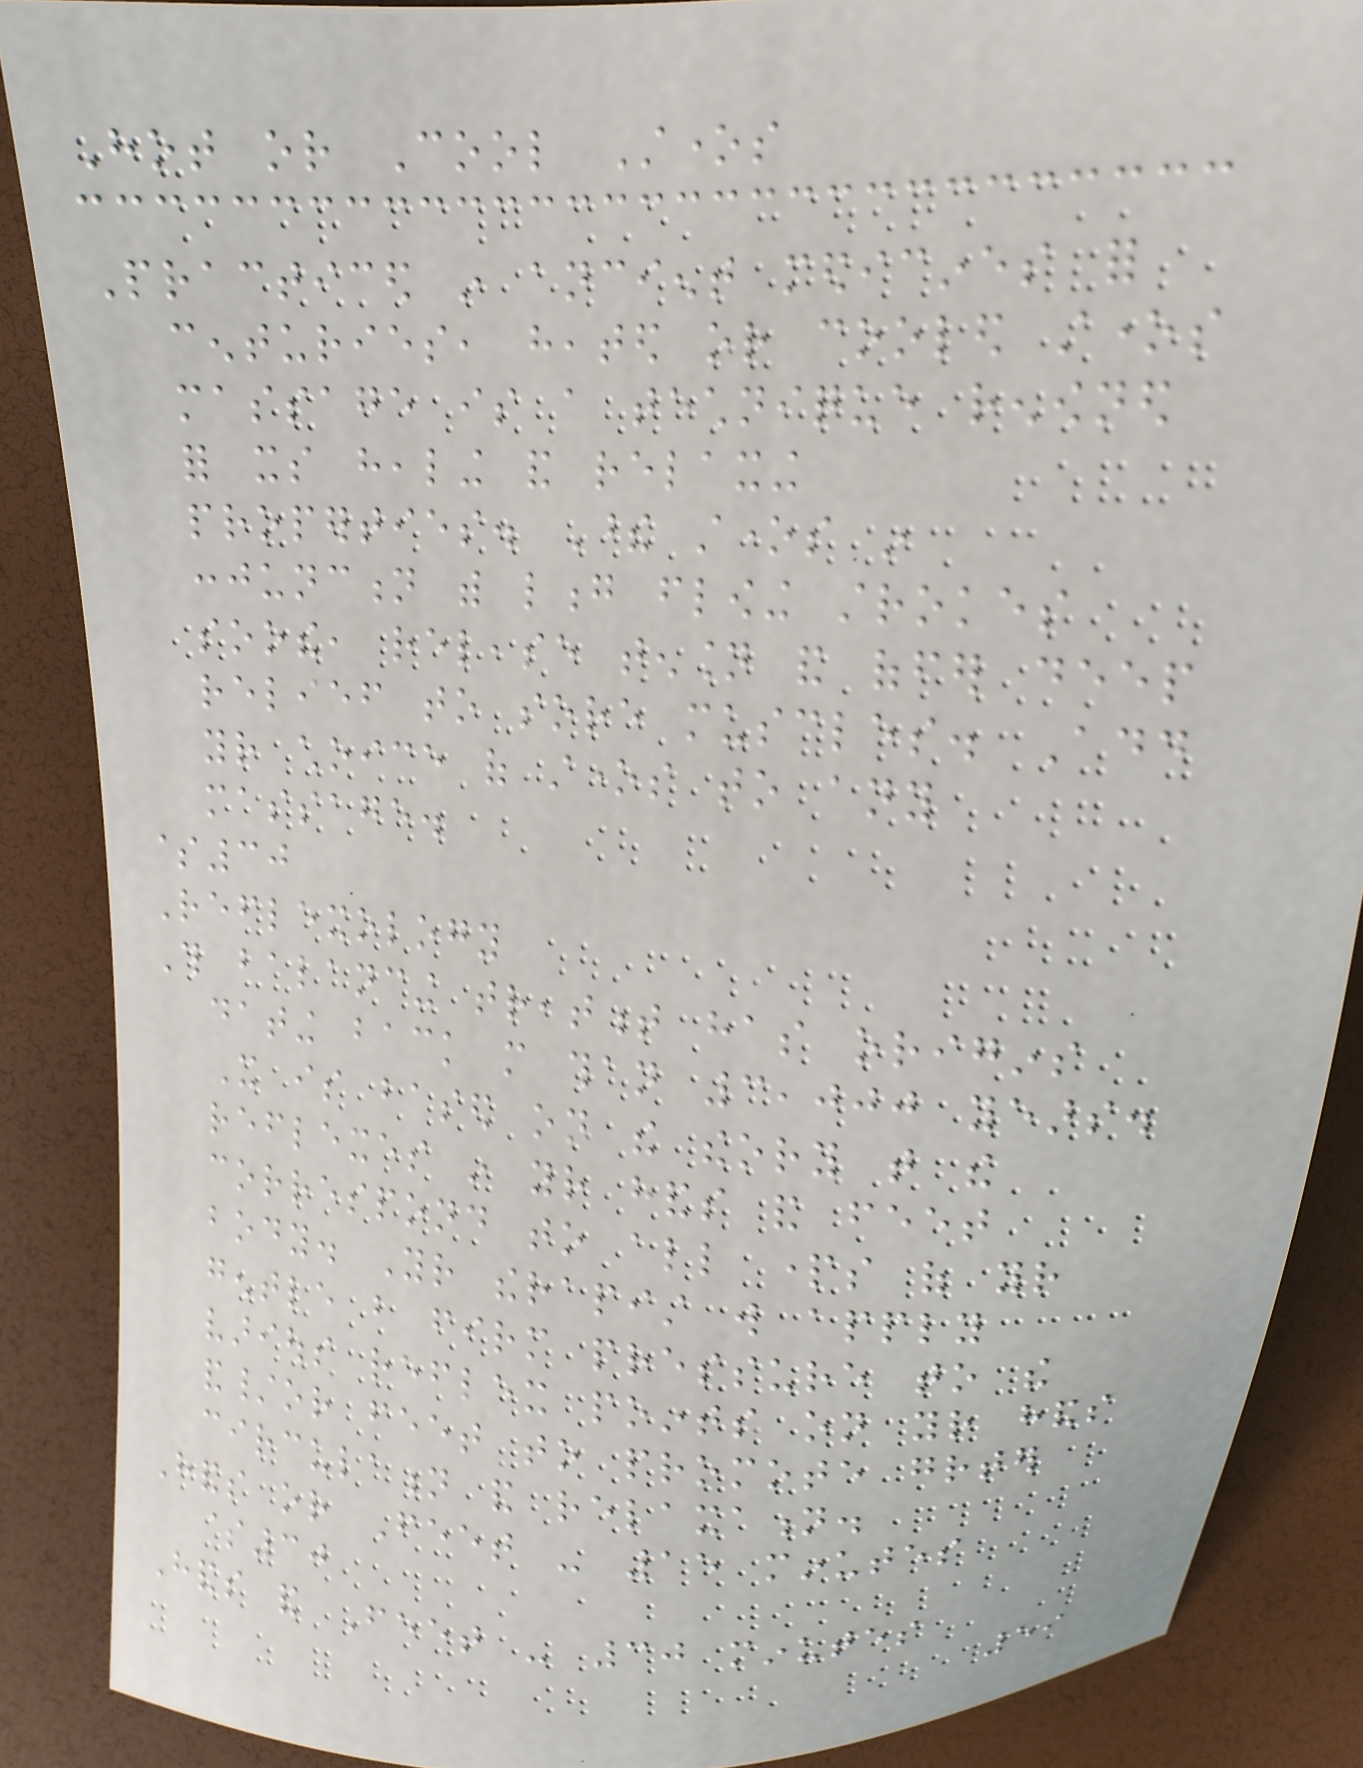Hot or Cool Stones
Practiced in ancient medicines for
centuries, heated or cooled stones
massage is a technique renowned
for its healing and relaxing
properties. These stones in
conjunction with long flowing strokes
soothe, release tension and offer deep
relief to sore muscles. Add
your choice of stones to any
massage.
$30
Reflexology
This balancing treatment has origins
dating back more than 3,000 years.
It is based on the theory that the
reflexes in your hands and feet
correspond to all parts of your
body. Your therapist will apply
gentle but firm pressure to the
various reflex points on your hands
and/or feet to promote greater
circulation and relaxation.
Hands or Feet - 15 minutes
$30
Hands and Feet - 30 minutes
59
